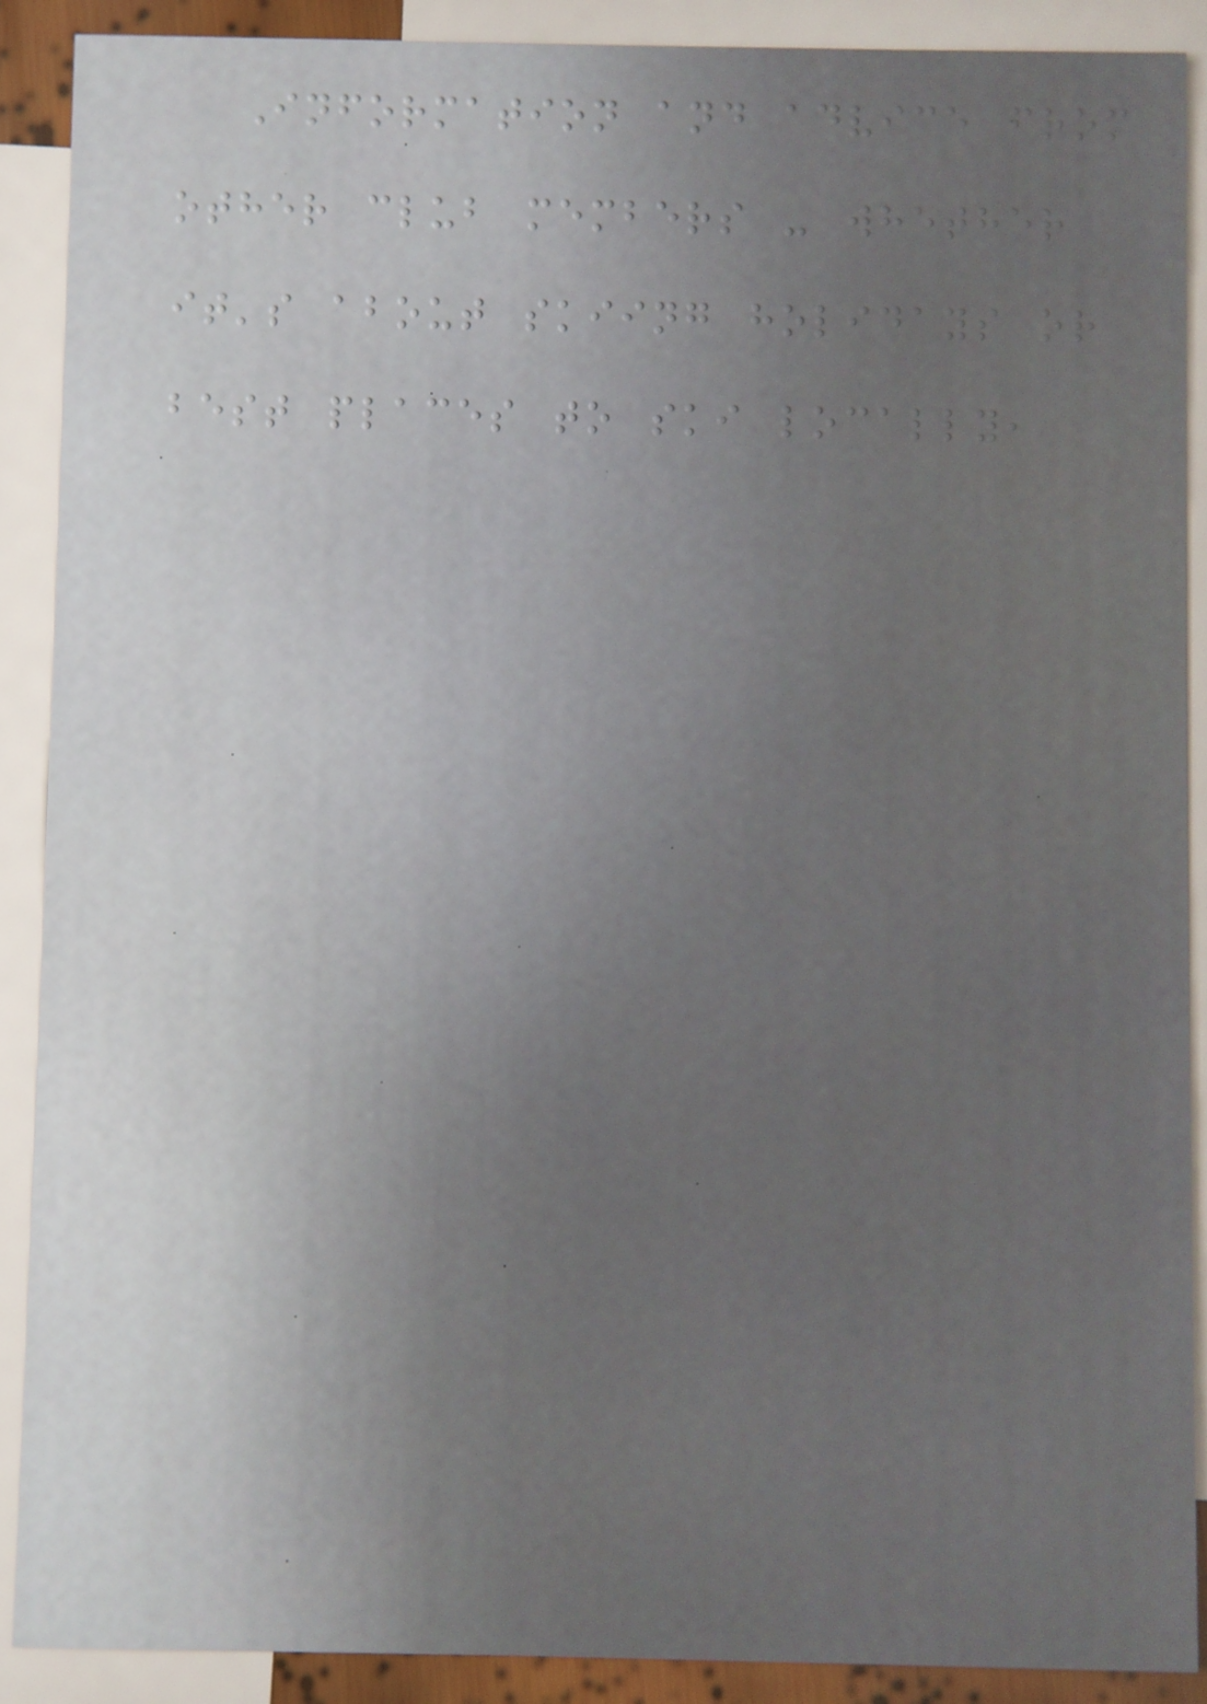Information and advice from
other club members - whether
it's about skiing holidays or
best places to ski locally,
